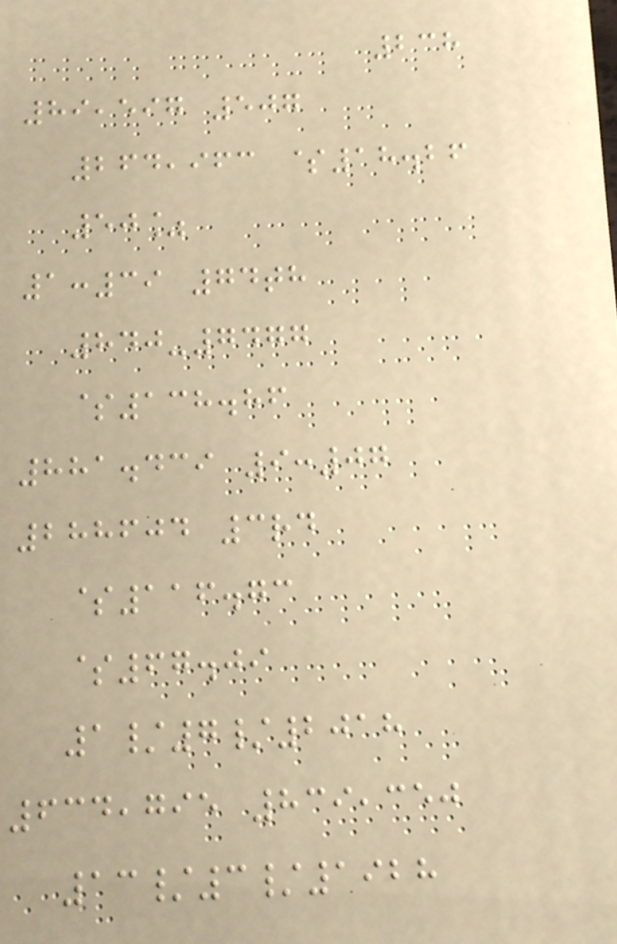238
89,597 507
264,963 $18.26
50%
1:39 74th
840-7477
$138.86
881.439 9:07
288604 3rd
$116.73
$67.09
1/7/2018
634,795 839,350
13/3/1928
